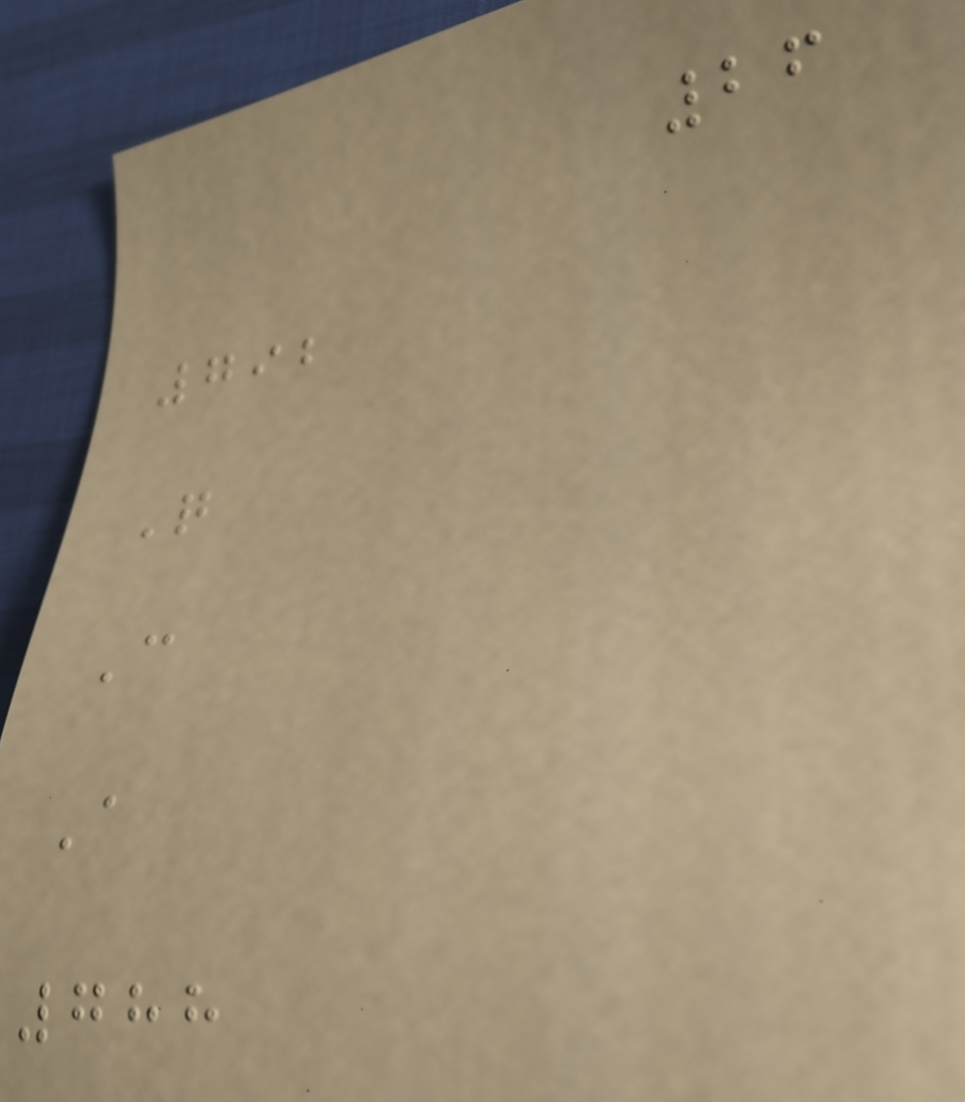26
792
Q
C
A
788
